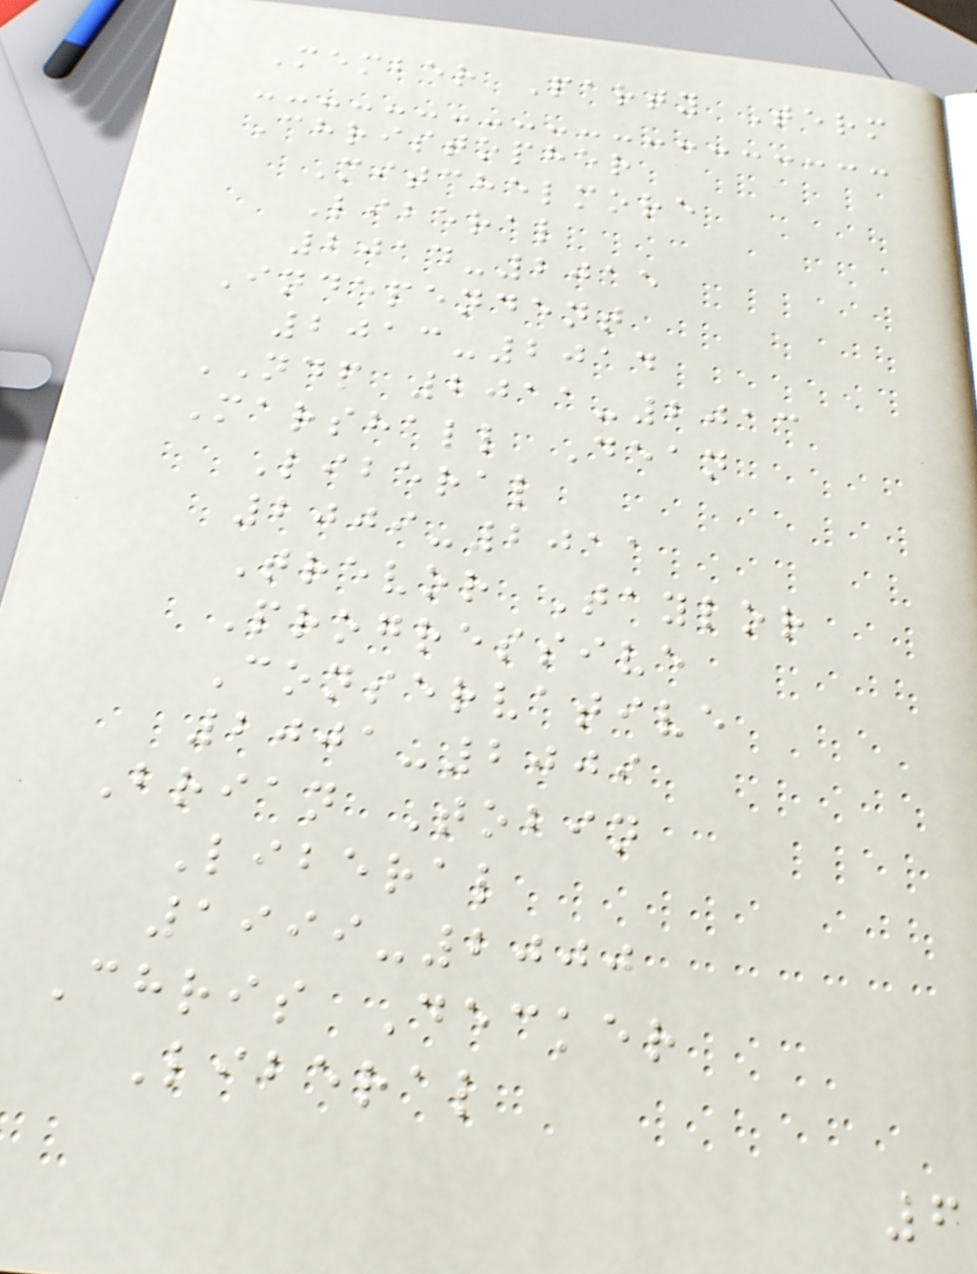Member Party Term
Christopher
Mitchelmore
Liberal
2014-2015
Independent
2013-2014
NDP 2011-2013
Marshall Dean
Liberal
2009-2011
Trevor Taylor
Progressive
Conservative
2001-2009
Brian Tobin
Liberal
1999-2000
Chris Decker
Liberal
6
